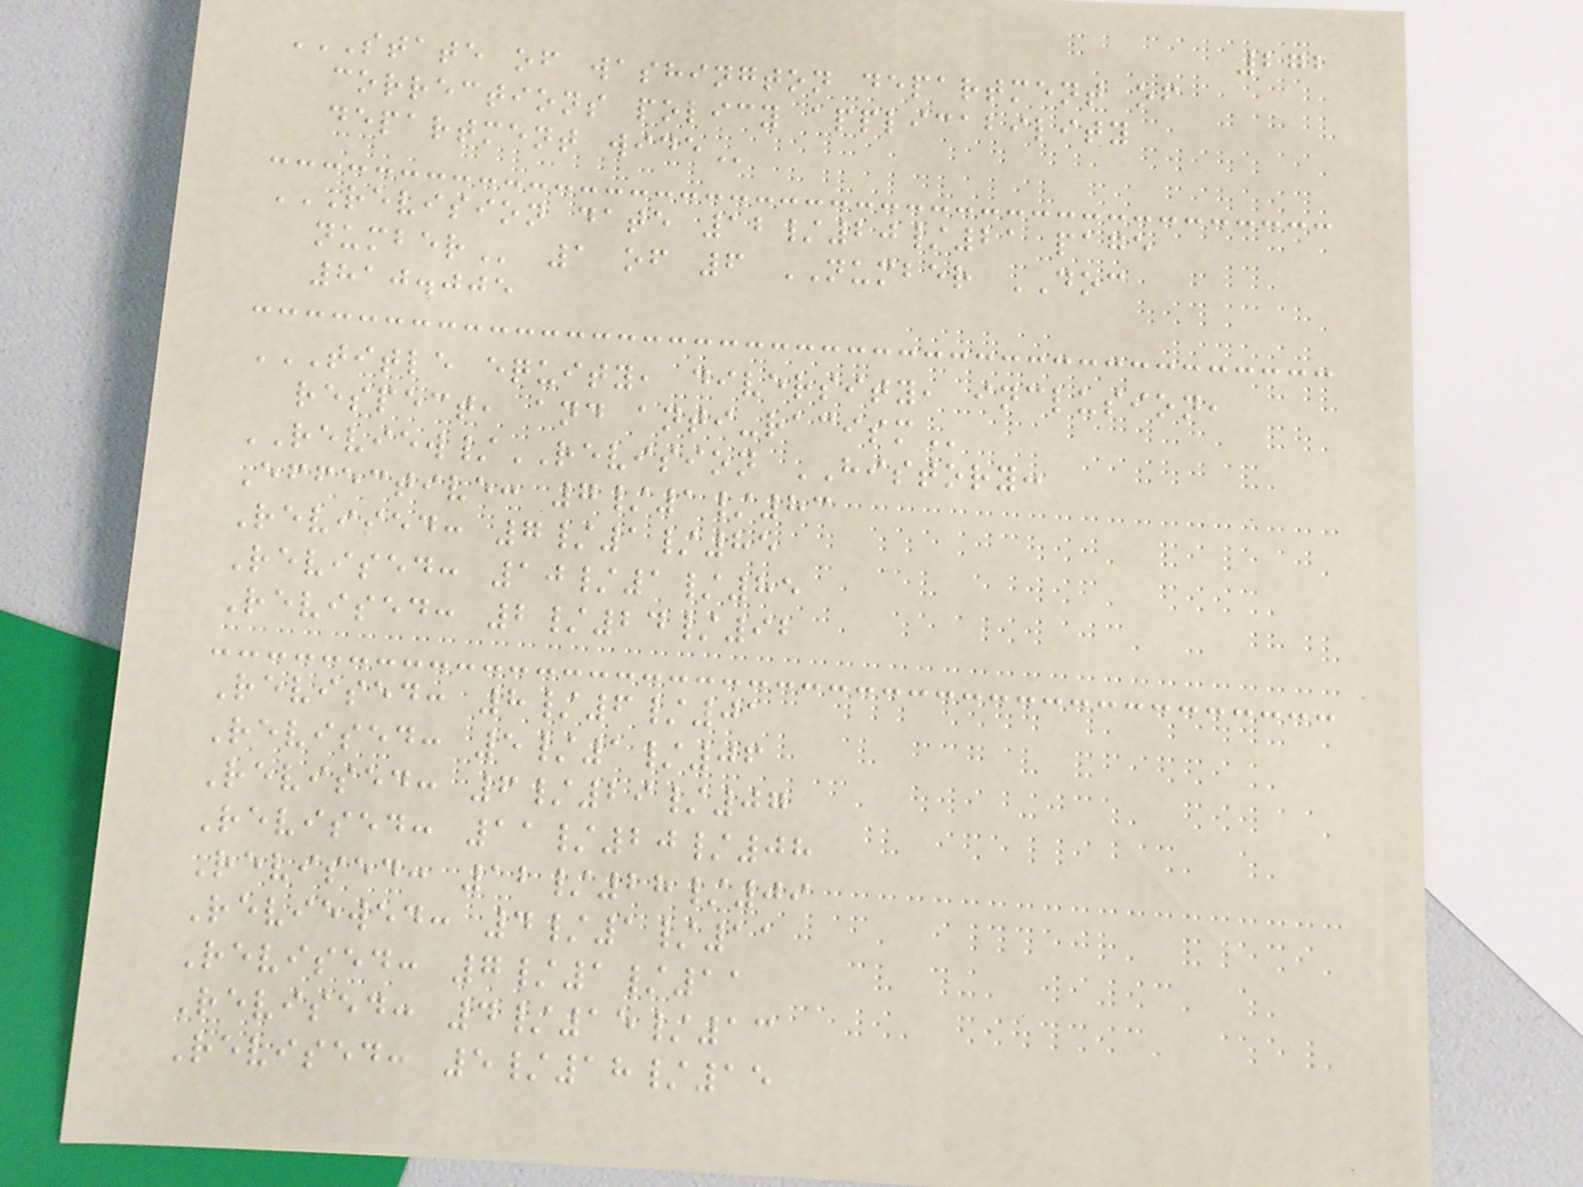272
STATE OF WASHINGTON DEPARTMENT OF
CORRECTIONS POLICY APPLICABILITY
DEPARTMENT WIDE
REVISION DATE 12/20/21 PAGE
NUMBER 1 of 6 NUMBER DOC
810.005
TITLE EQUITY, DIVERSITY, INCLUSION,
RESPECT, AND ANTI-RACISM
REVIEW/REVISION HISTORY:
Effective: 7/1/83
Revised: 7/1/85
Revised: 10/1/85
Revised: 2/24/92
Revised: 8/6/01
Revised: 5/1/06
Revised: 6/29/07
Revised: 11/20/08
Revised: 12/28/09
Reviewed: 4/1/11
Revised: 7/1/11
Revised: 4/15/13
Revised: 5/18/15
